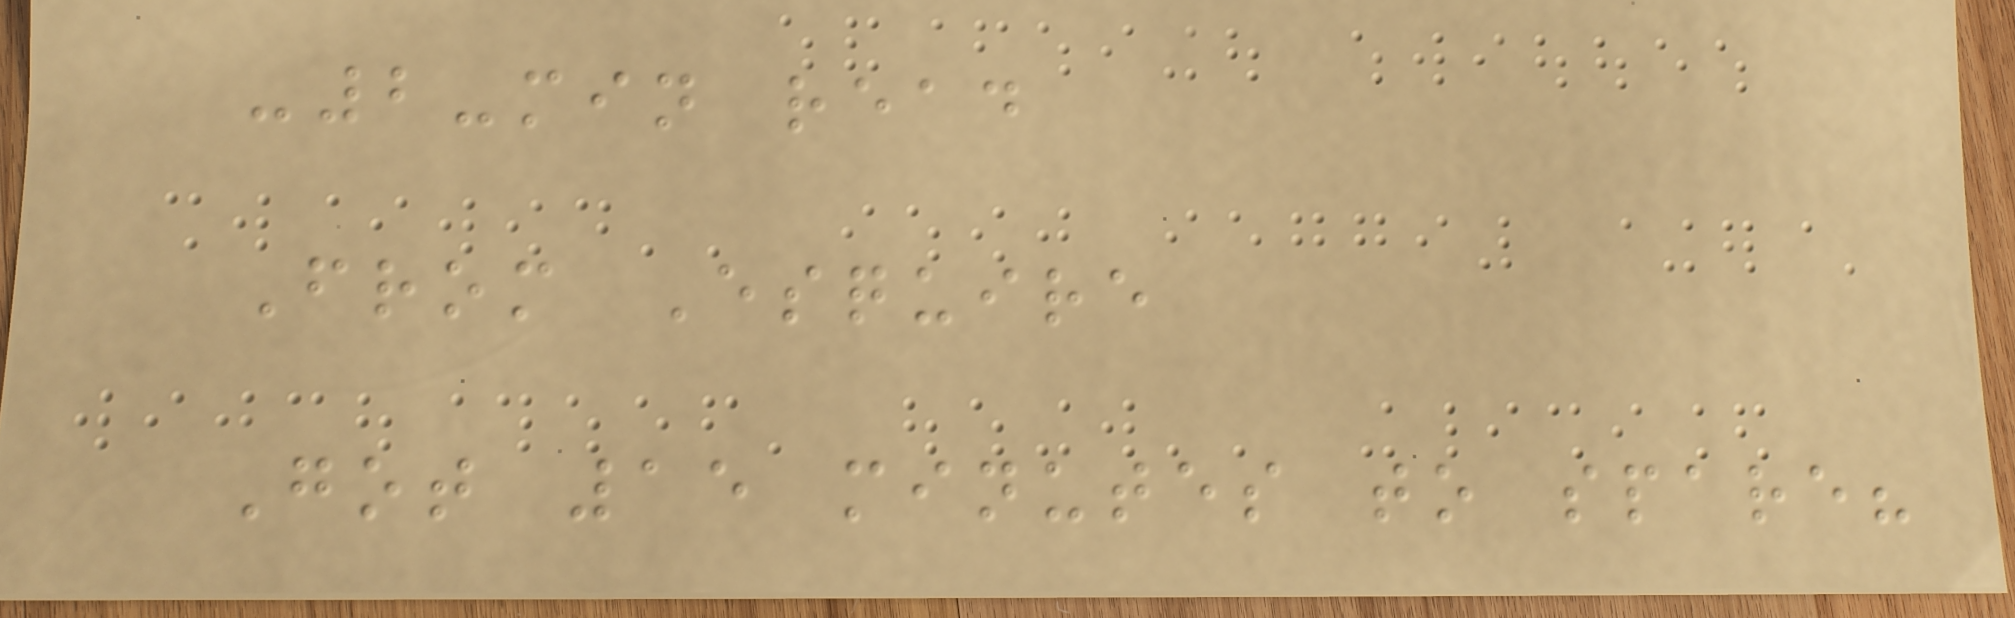-2-min read
From Esquire
Got 15 minutes to spare?
